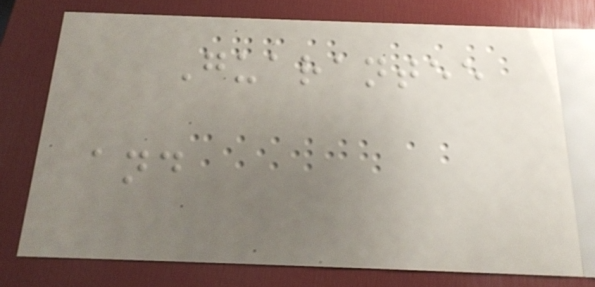Guarantee
and
